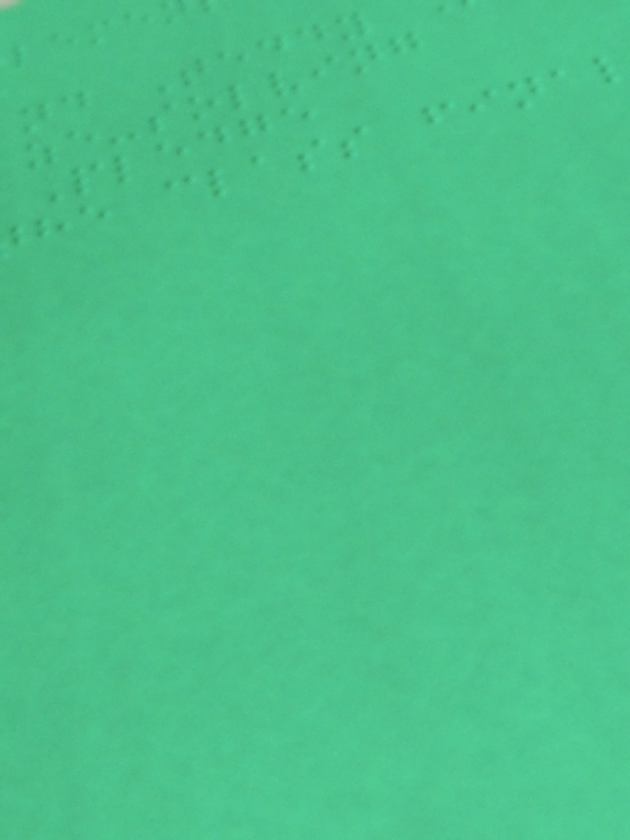nd Teddy
ze-solving
Pledge
he class fina
